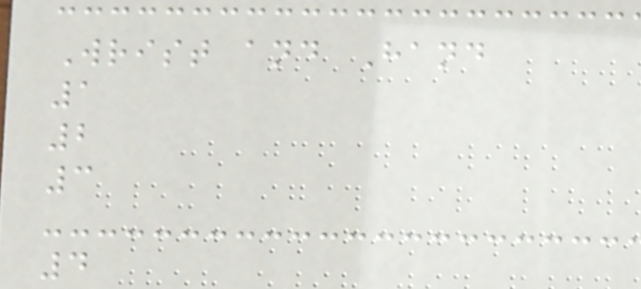Wrist and Hand
1
2
3
4
